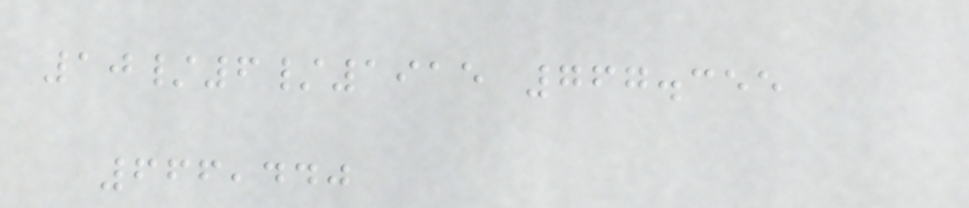10/6/1915 767.355
666,440
